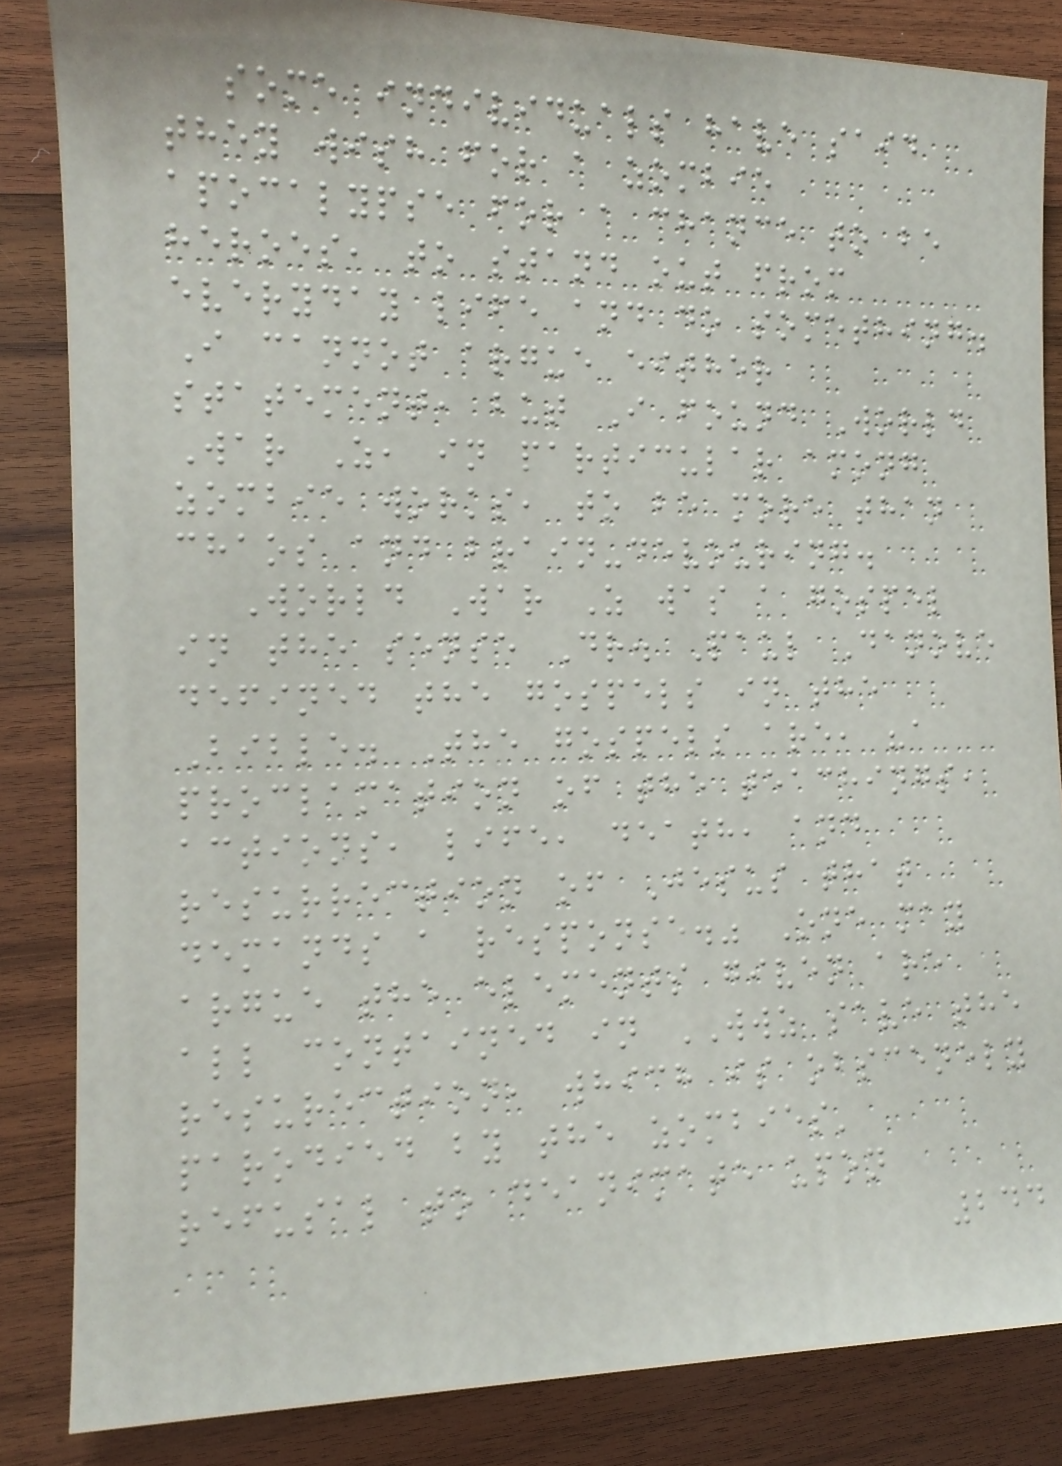some individuals have said
they wish for a zombie
apocalypse for a chance to be
heroes, to stand out from
everyday life and do something.
I cannot argue either
statement, but I found World
War Z, in particular among
zombie works, to be more than
chaos and brain-devouring.
World War Z was a gospel
in the sense Dr. Paul Danove
defined the gospels in the
Bible. The gospels are, "a
proclamation of the teachings,
actions, life, death, and
resurrection of Jesus that
demands a response." One may
argue the elements given are
all contained in WWZ save the
resurection, which is obscenely
parodied by the zombies'
refusal to deanimate upon
244
